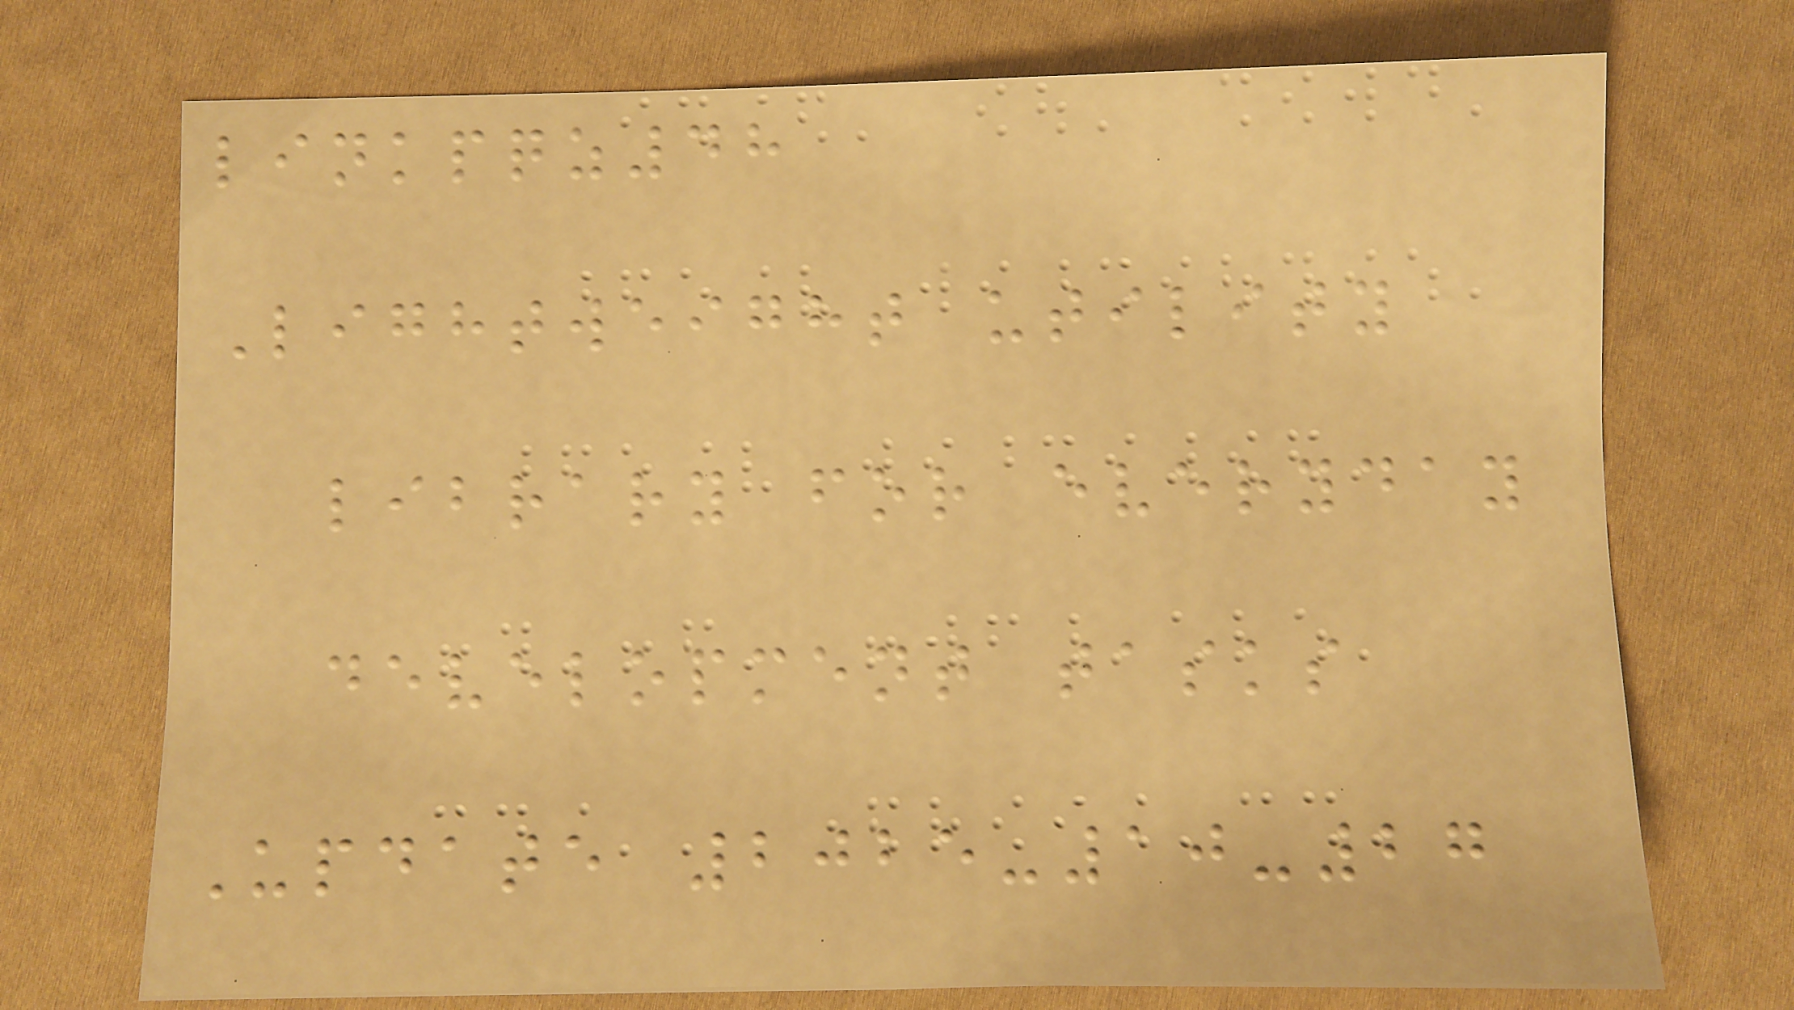linkpqz48
Lightweight utility
library for everyday
development tasks
Update 2025-10-27
